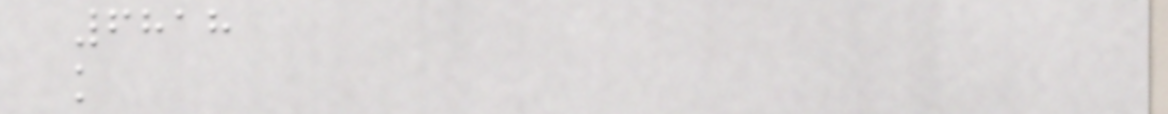6818
k
